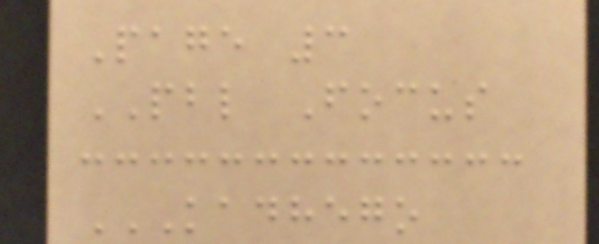Page 3
PBL Focus
KADHEGO
